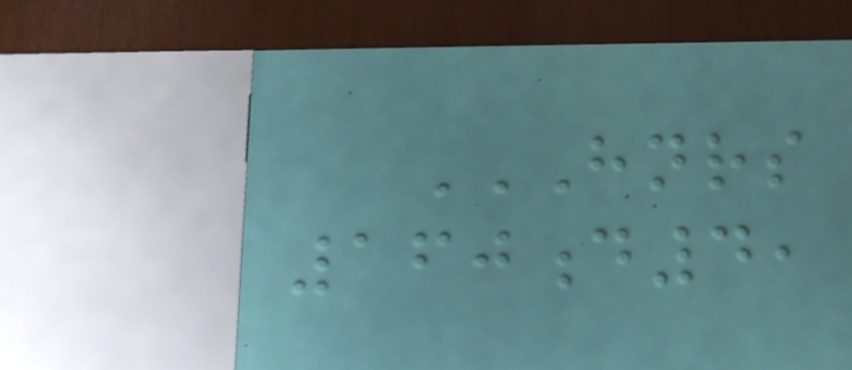HNRS
160D4,
